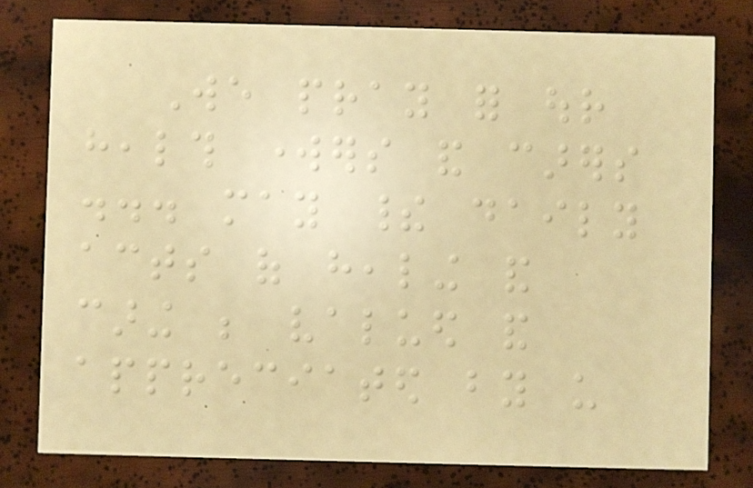We pray for our
health workers and carers
... may their daily
acts of healing and
caring be valued and
appreciated by us
